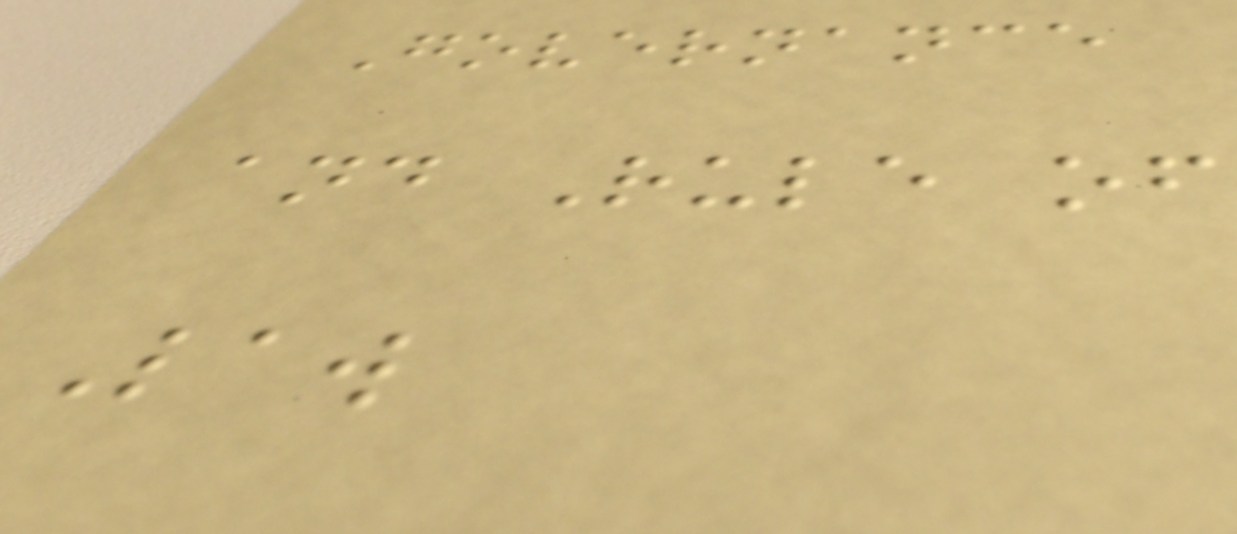Governance
and Rule of
Law
